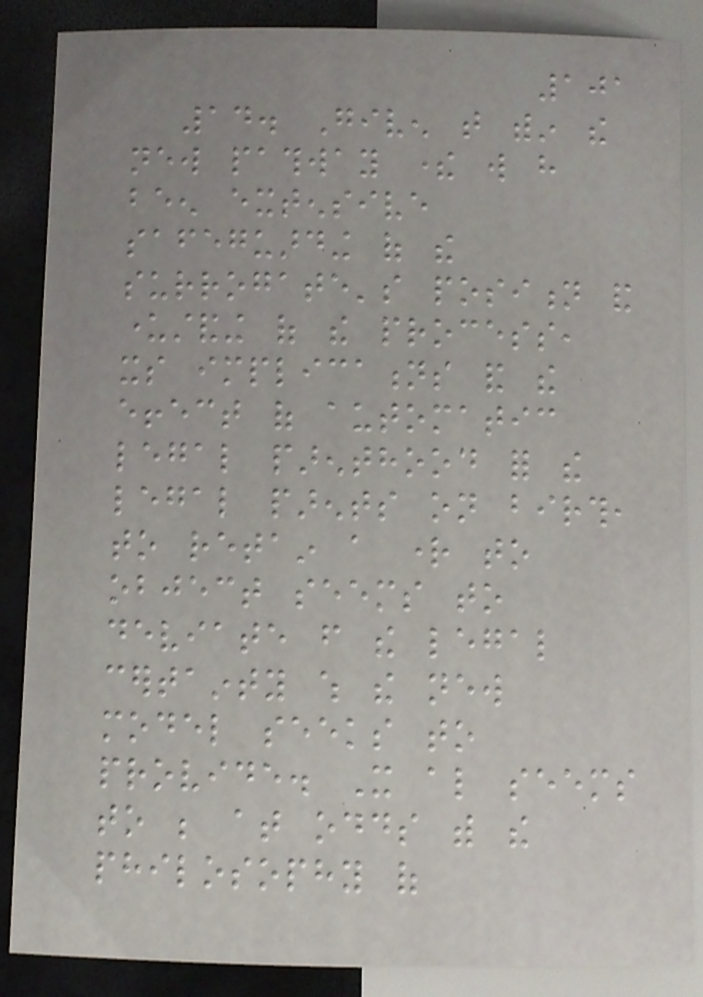101
14. Given that within the
new pathway there will have
been extensive
safeguarding of the
surrogate's position and
understanding of the process,
its implications and the
effect of automatic
legal parenthood for the
legal parents on birth,
to retain a right to
object seems to
deviate from the legal
certainty which the new
model seeks to
provide. It also seems
to be at odds with the
philosophy of
